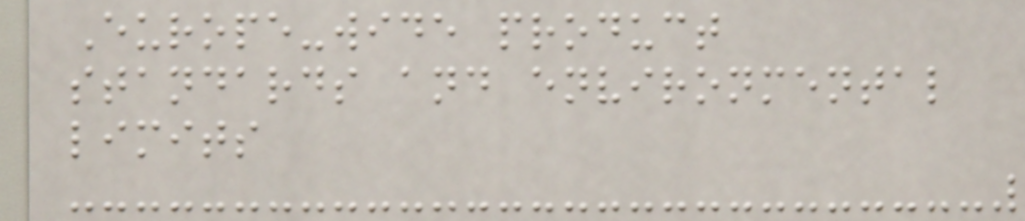Europe-wide product
standards and environmental
limits
